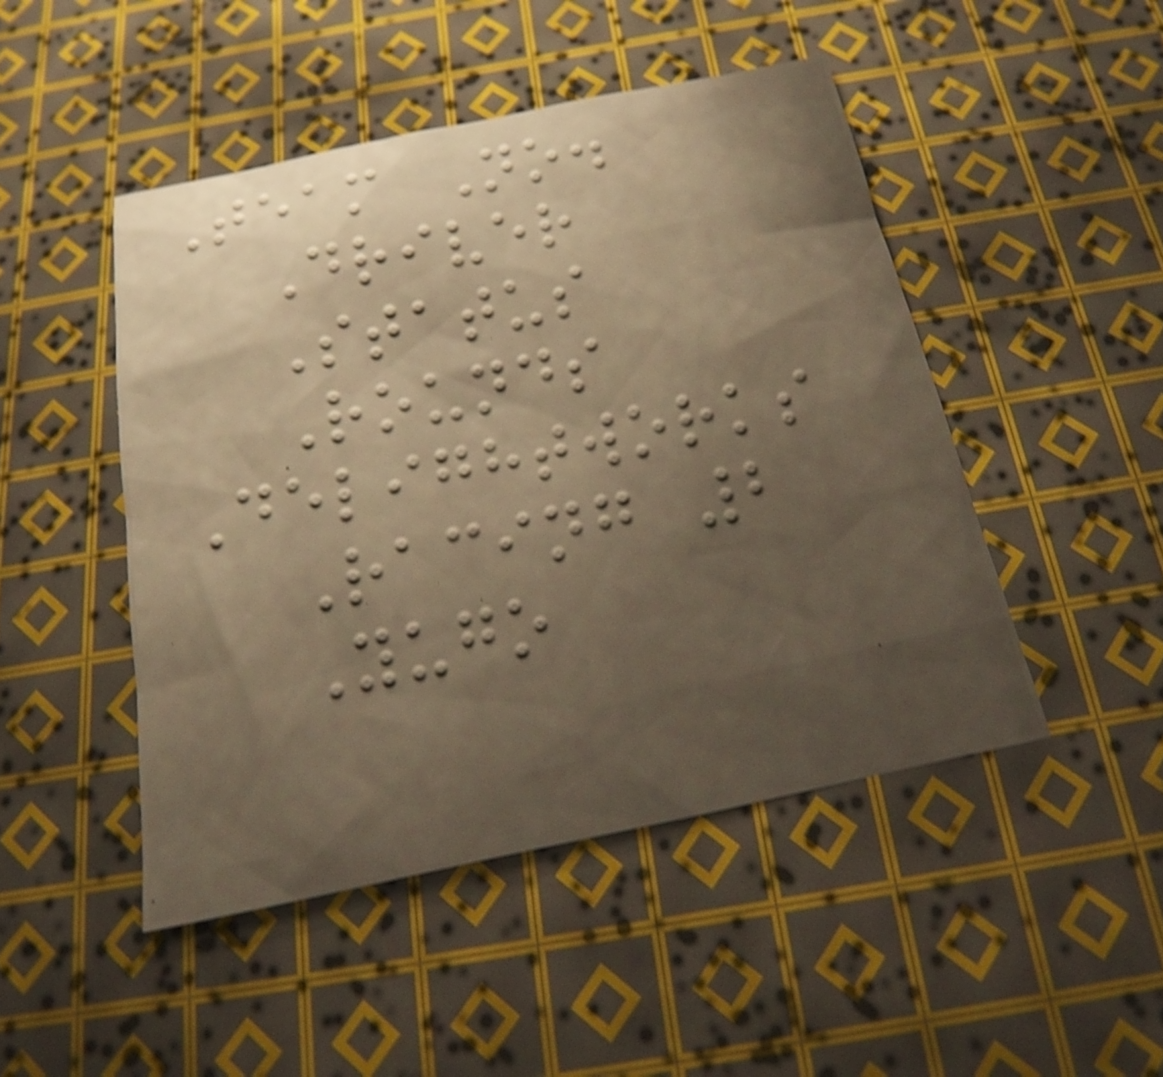Team No.
Driver
Status
Rounds
Delightworks
Racing 2
Yugo
